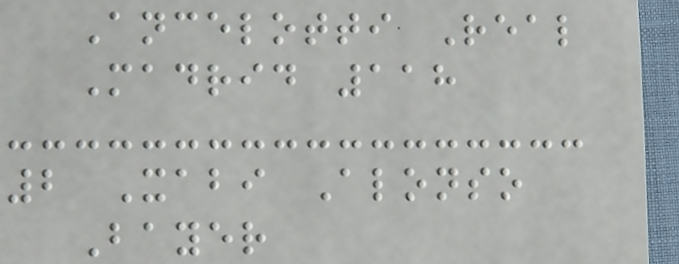Ancelotti Real
Madrid 118
2 Xabi Alonso
Bayer
